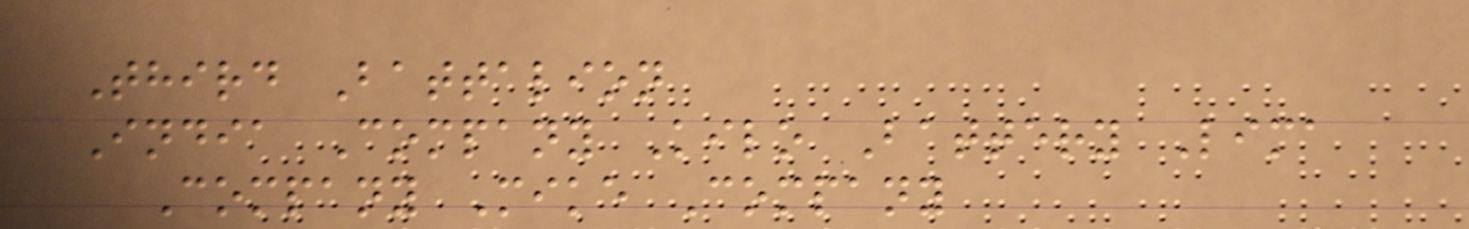Third Battalion
India Company Kilo Battery Lima
Company Mike Company
